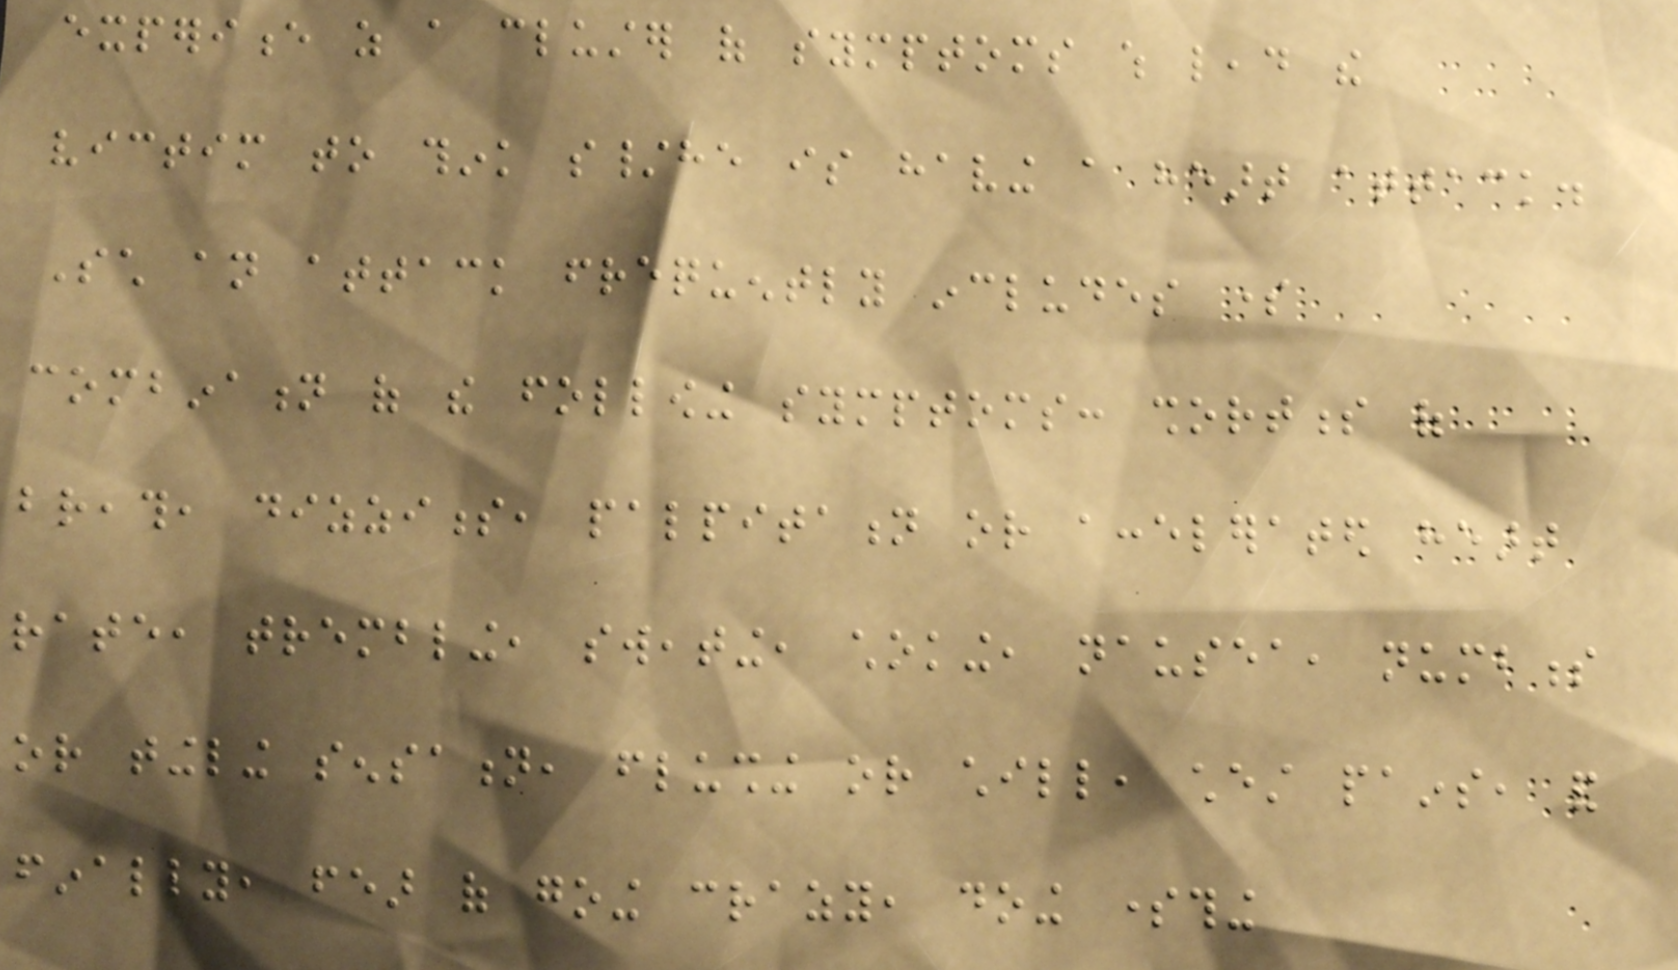experience as a cluster of symptoms which lead the
victim to think s/he is having a heart attack.
Such an attack frequently includes some
combination of the following symptoms: shortness of
breath, dizziness, palpitation or accelerated heart
rate, trembling, sweating, choking, nausea, numbness
or tingling sensation, flushing or chill, chest pains, and
finally, fear of going crazy, doing something
